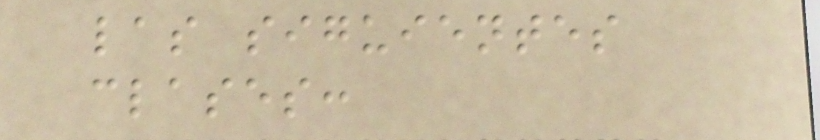las siguientes
clases:
